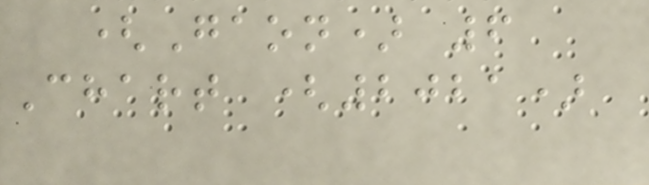(Gaon) 6
Chart (2021)
